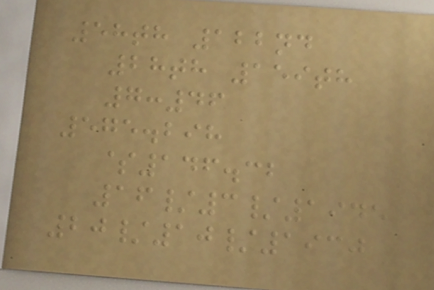58th 122nd
28th 159th
7:46
575.298
$146.32
16/3/1945
20/10/1930
